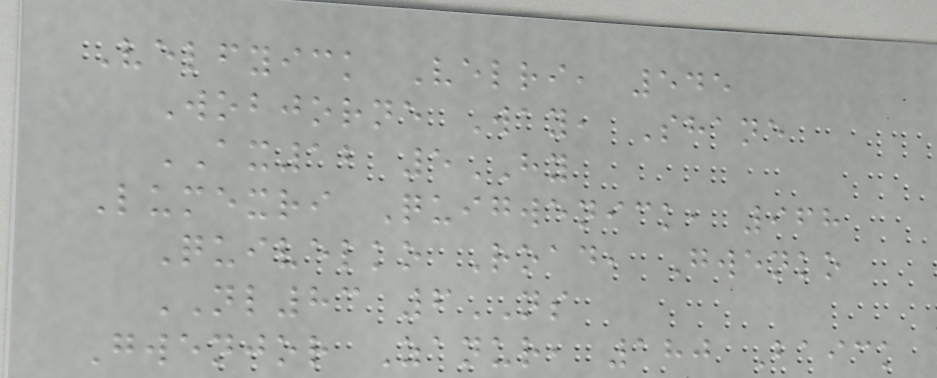Velfyick Velri, 545
Wobjorne Way, Shane
AX12 5HY
Lumexri Quigwenick, 968
Quivelko Road, Gwenko
NL83 6NS
Gwenjor Zanur, 180 Baick
